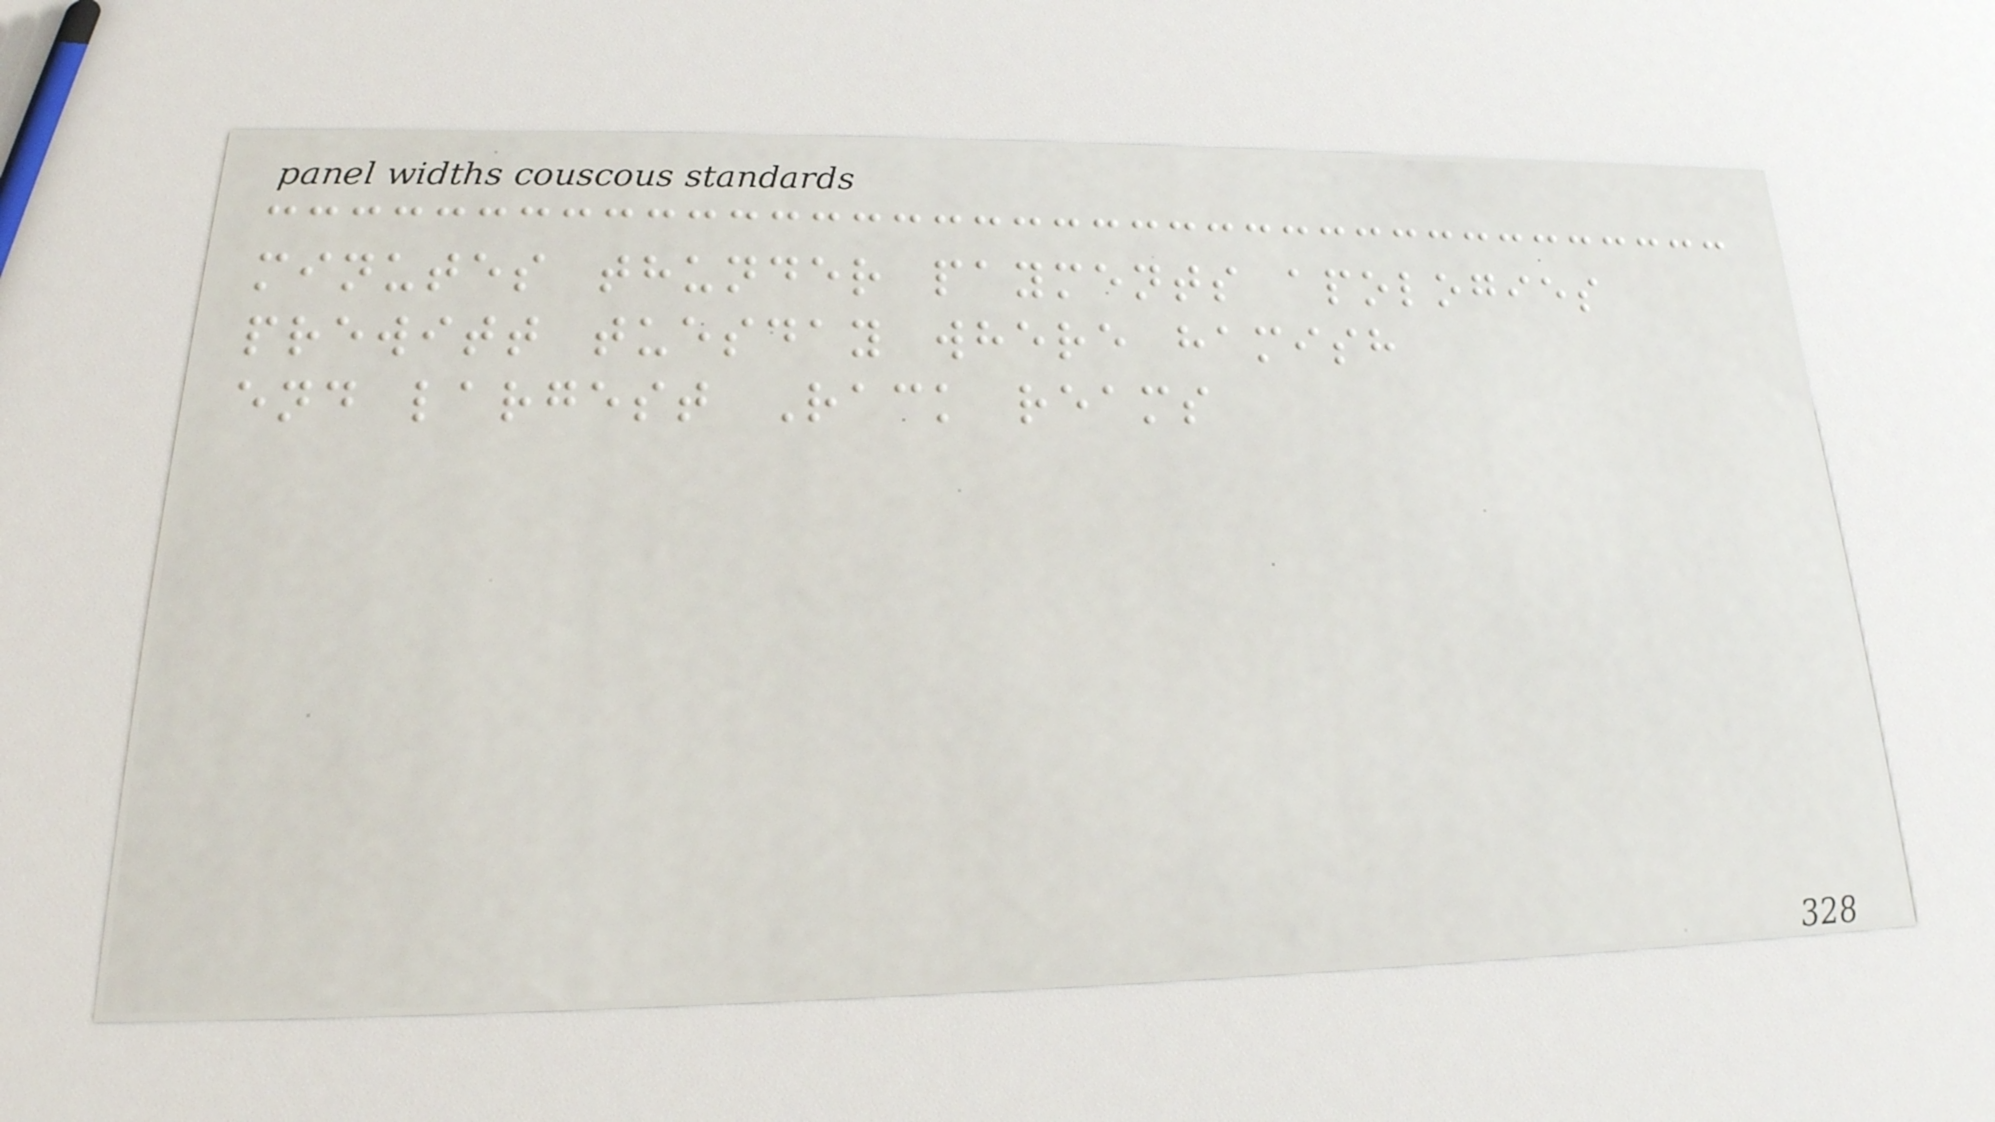minutes thunder payments apologies
prewitt tuesday where hamish
end largest Rack reams
